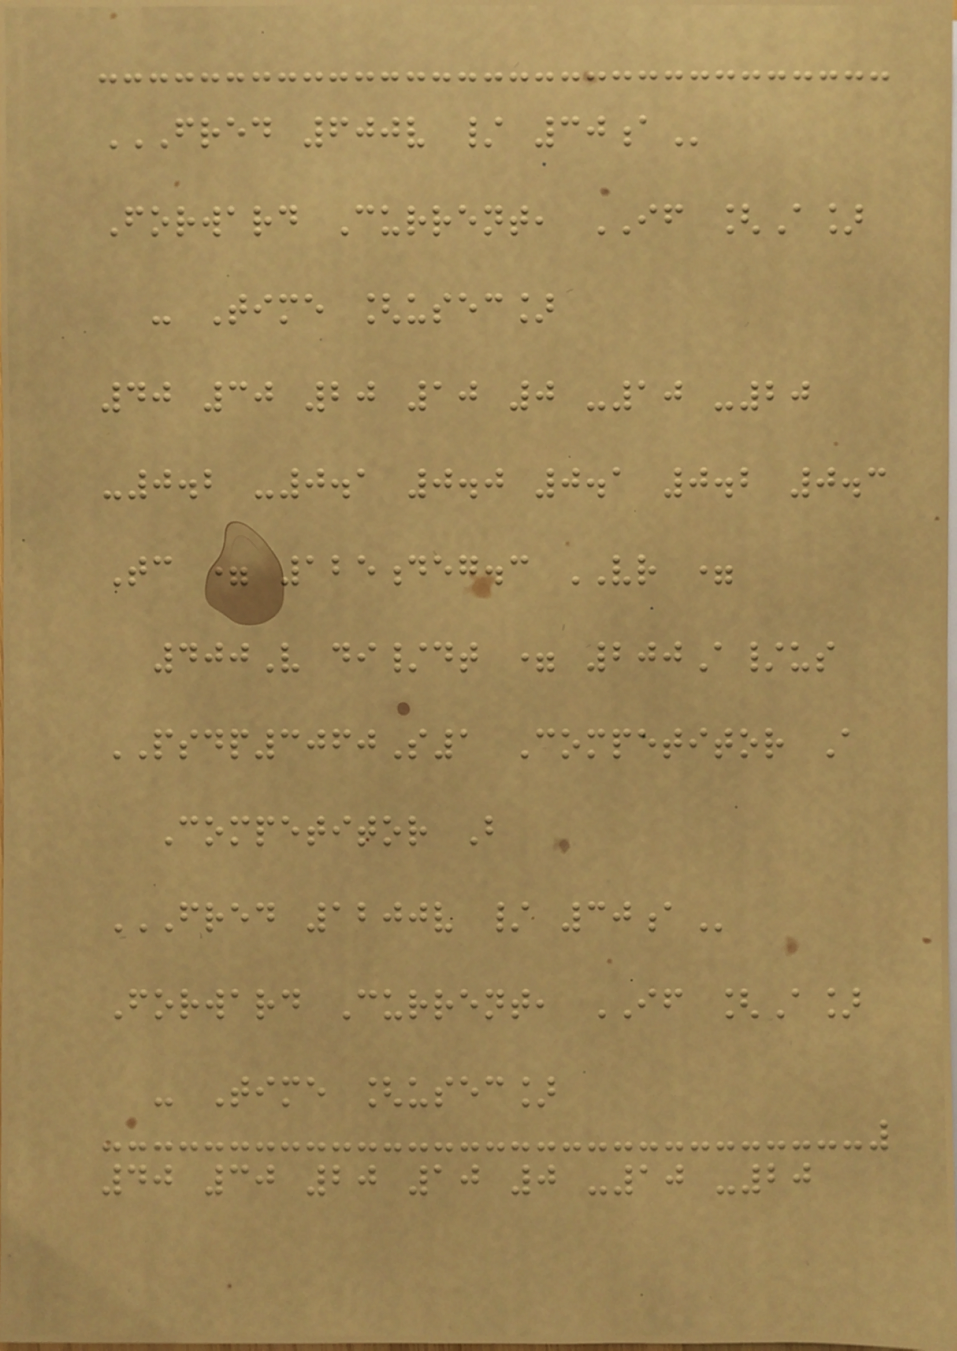FRED 600V / 30A
Forward Current, IF [A]
- Time [usec]
40 30 20 10 0 -10 -20
-0.2 -0.1 0.0 0.1 0.2 0.3
Tc = 125deg.c VR =
400V di/dt = 200A/us
PSDP3060S1 Competitor A
Competitor B
FRED 1200V / 30A
Forward Current, IF [A]
- Time [usec]
40 30 20 10 0 -10 -20
